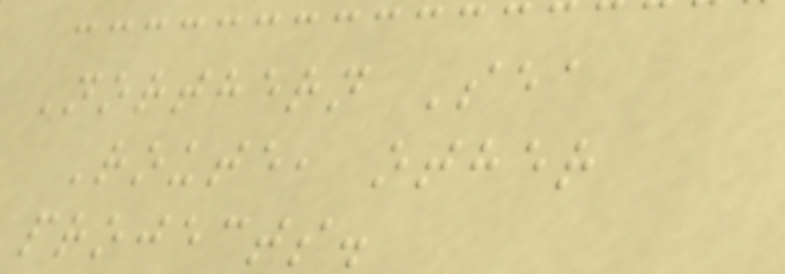Northern Sea
Route, other
projects.
